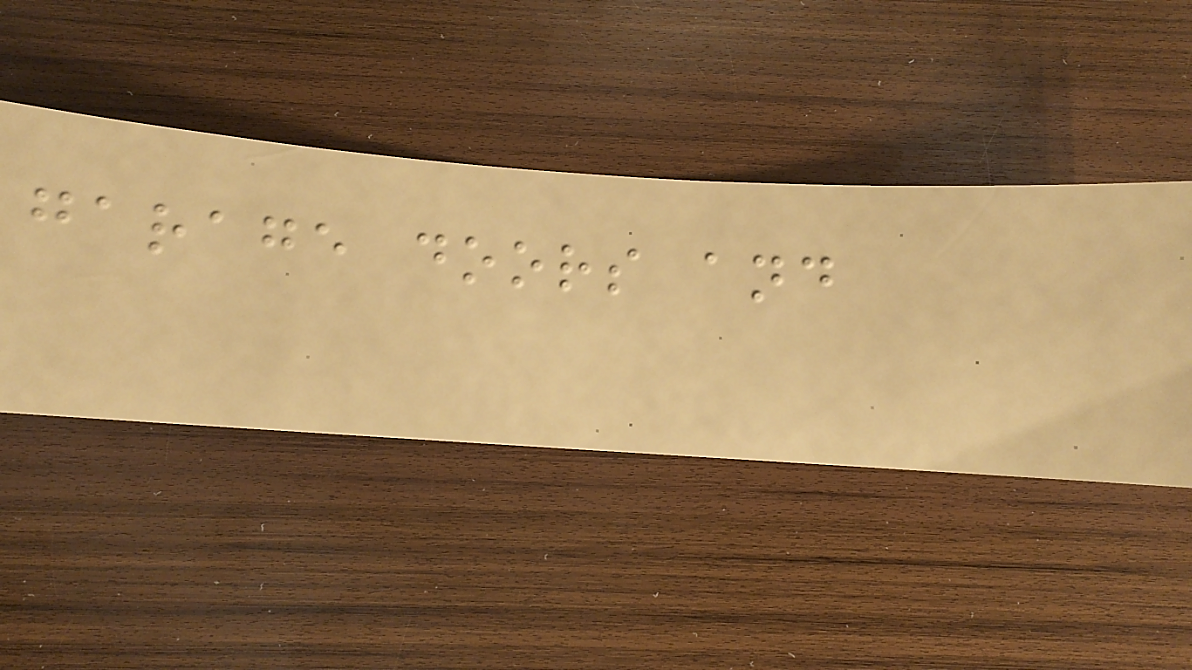garage doors and
